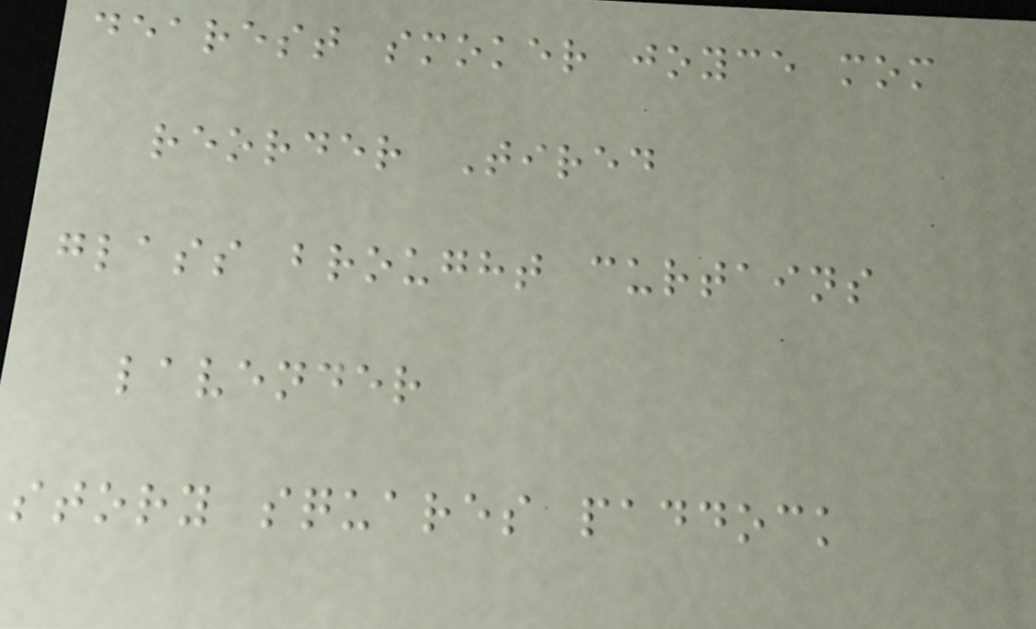dearest smoker joyce mom
reorder Tired
glass brought curtains
lavender
story squares paddock
